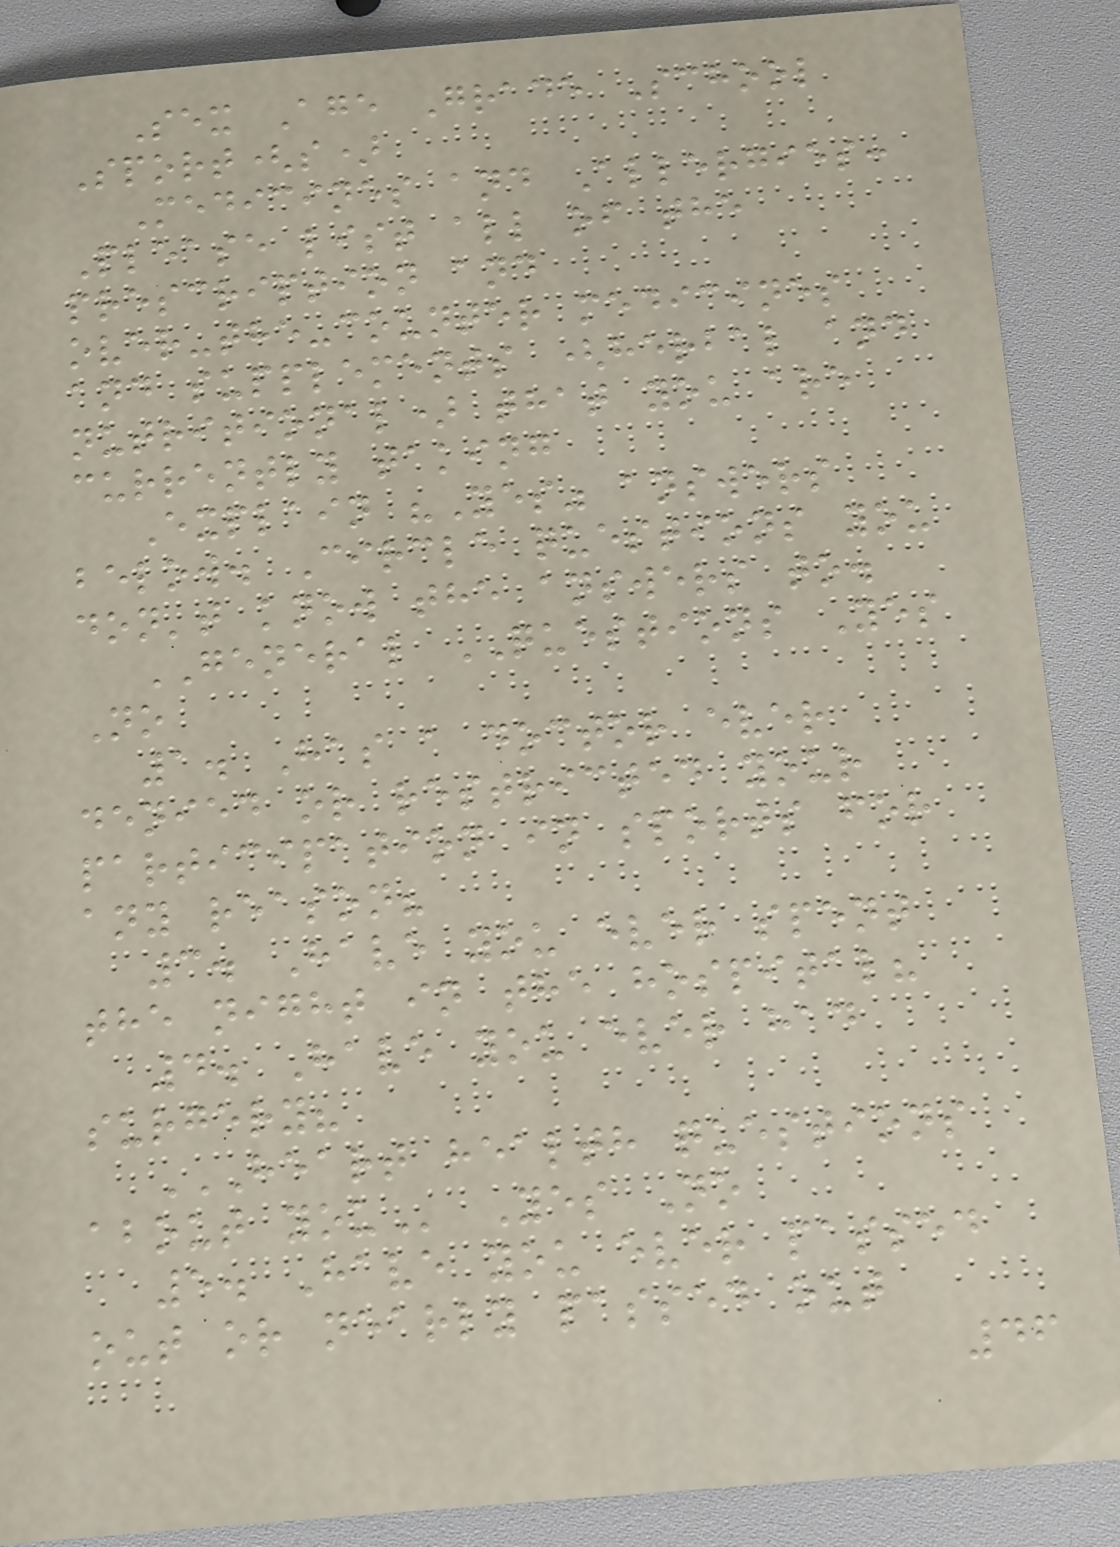Sex Age Grade School
Sport(s)
Medicines and Allergies:
Please list all of the
prescription and
over-the-counter medicines
and supplements (herbal and
nutritional) that you are
currently taking
Explain "Yes" answers
below. Circle questions you
don't know the answers to.
GENERAL QUESTIONS Yes
No
1. Has a doctor ever
denied or restricted your
participation in sports for
any reason?
3. Have you ever spent
the night in the hospital?
4. Have you ever had
surgery?
HEART HEALTH QUESTIONS
ABOUT YOU Yes No
5. Have you ever passed
out or nearly passed out
46
